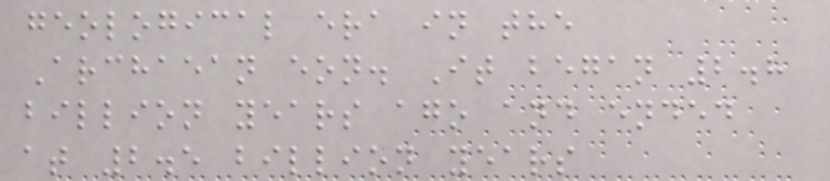geological era in the
Archaean eon. It began 2.8
billion years ago and ended
at 2.5 billion years
